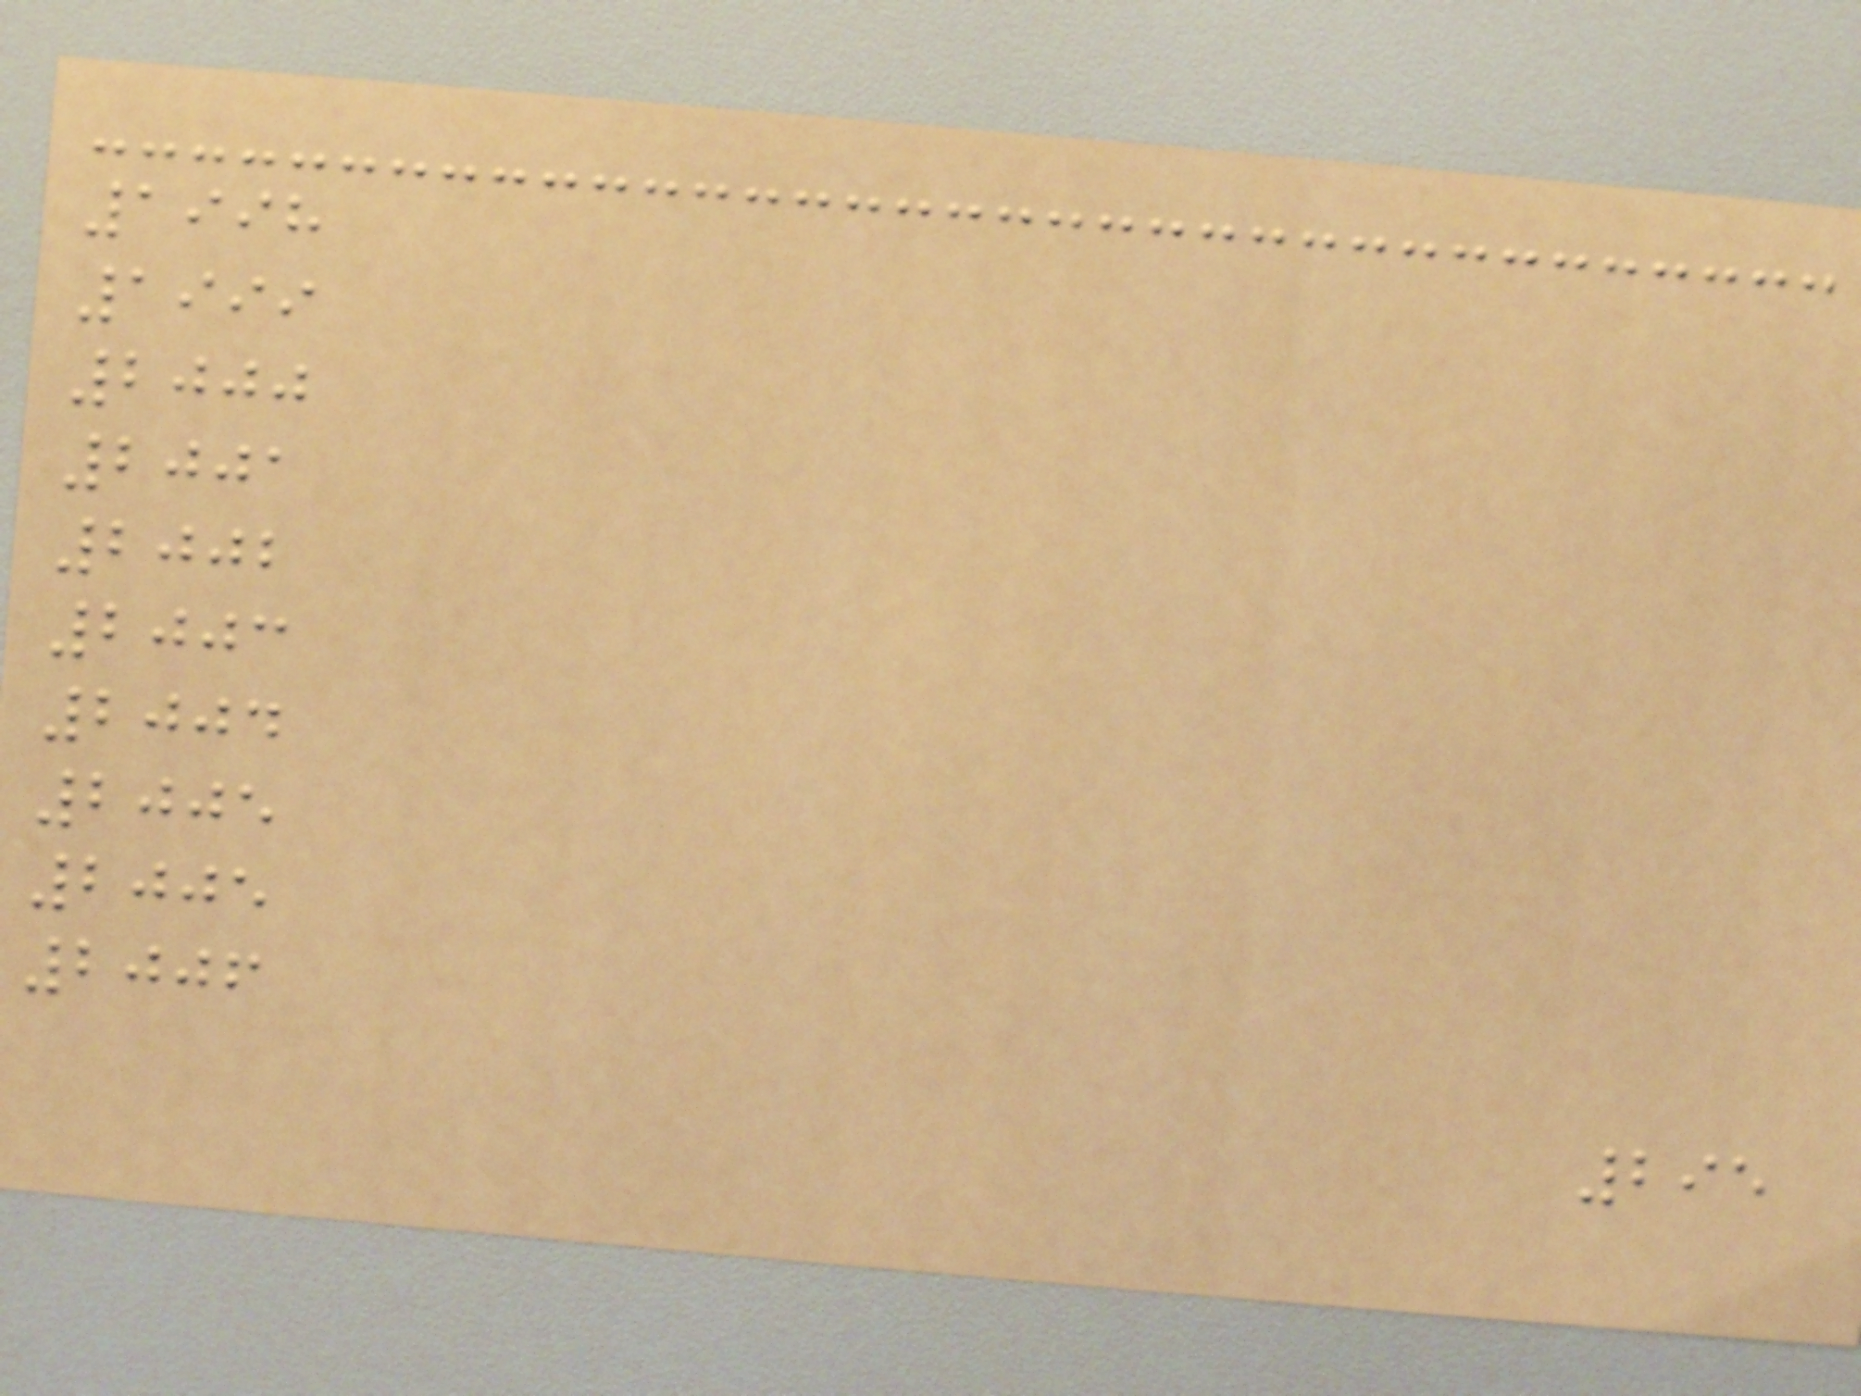1998
1999
2000
2001
2002
2003
2004
2005
2005
2006
295
